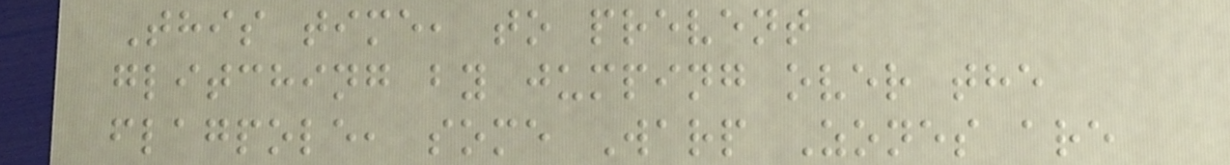This time, to prevent
glitching by jumping over the
flagpole, some Warp Zones are
